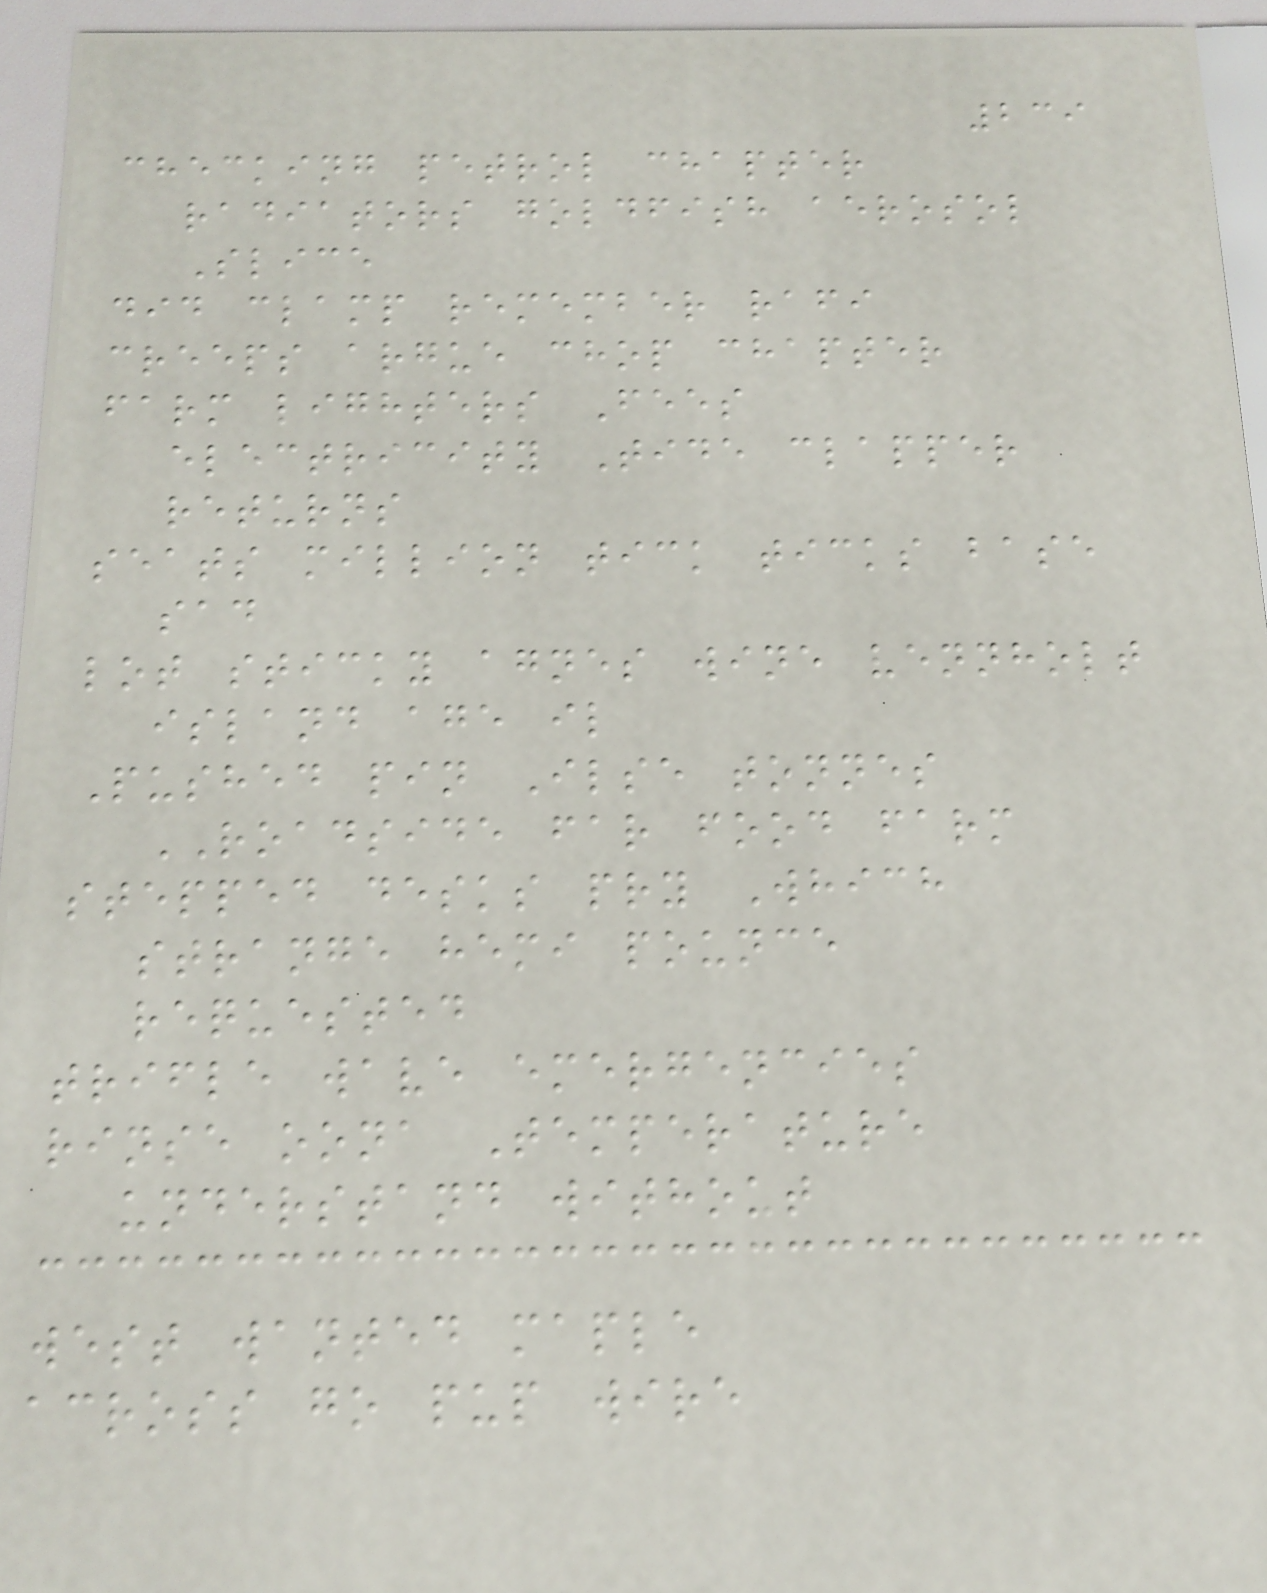239
checking petrol chapter
radiators goldfish aerosol
Slice
did clamp remember rafi
creeps argue chop chapter
farm lighters Fees
electricity Tide clapper
returns
seats million tick ticks base
sad
lot sticky agnes wine vennholt
island age il
Pushed pin Ilse tonnes
ROADSIDE far food farm
stepped desks pry Which
strange hemi pounce
requested
trifle wave emergencies
rinse oona Temperature
understand without
west wanted maple
across go pup wire
